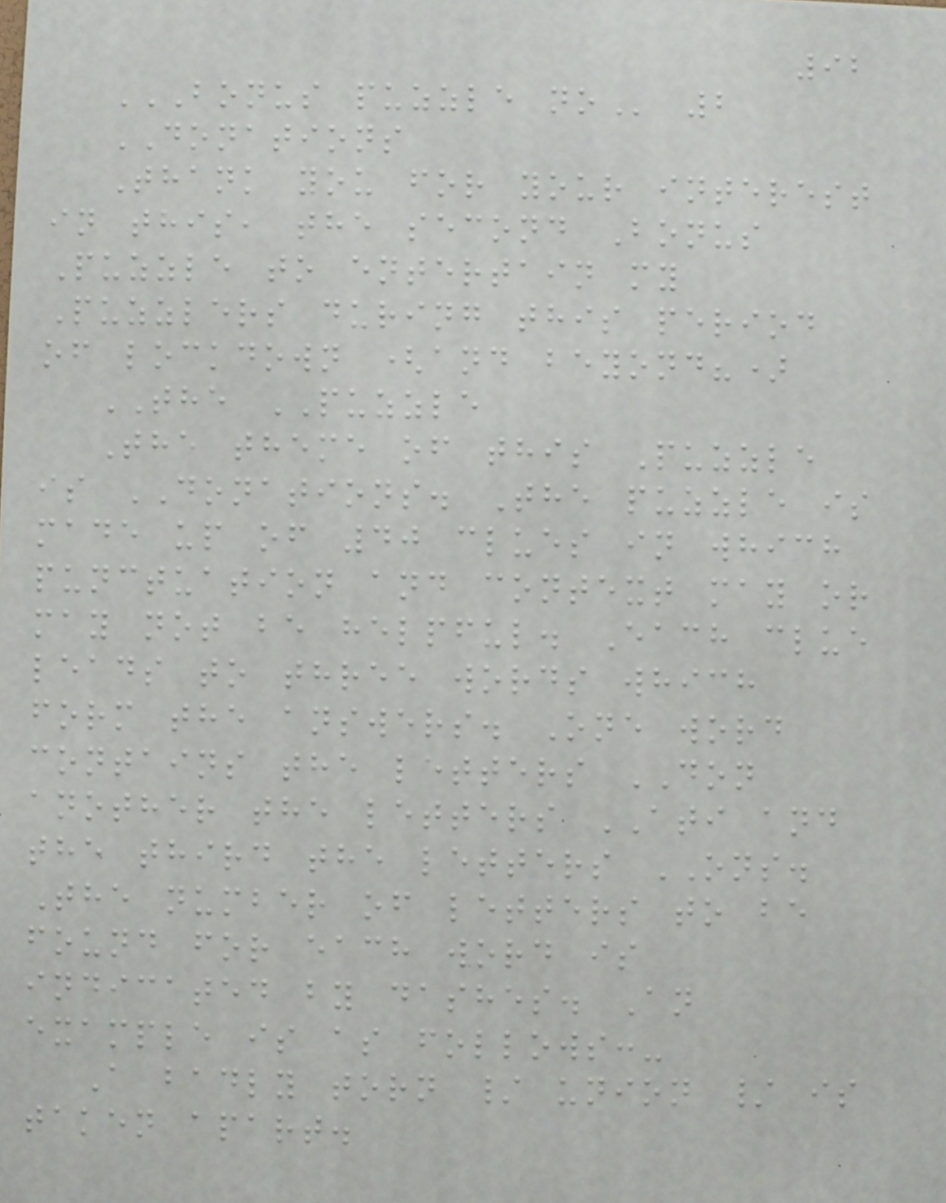92
BONUS PUZZLE NO 2
DONATIONS
Thank you for your interest
in this, the second Bonus
Puzzle to entertain my
Puzzlers during this period
of lockdown (and beyond?)
THE PUZZLE
The theme of this Puzzle
is DONATIONS. The puzzle is
made up of 40 clues in which
punctuation and context may or
may not be helpful. Each clue
leads to three words which
form the answers. One word
contains the letters DON
another the letters ATI and
the third the letters ONS.
The number of letters to be
found for each word is
indicated by dashes. An
example is as follows:-
A badly torn / union / is
taken apart.
